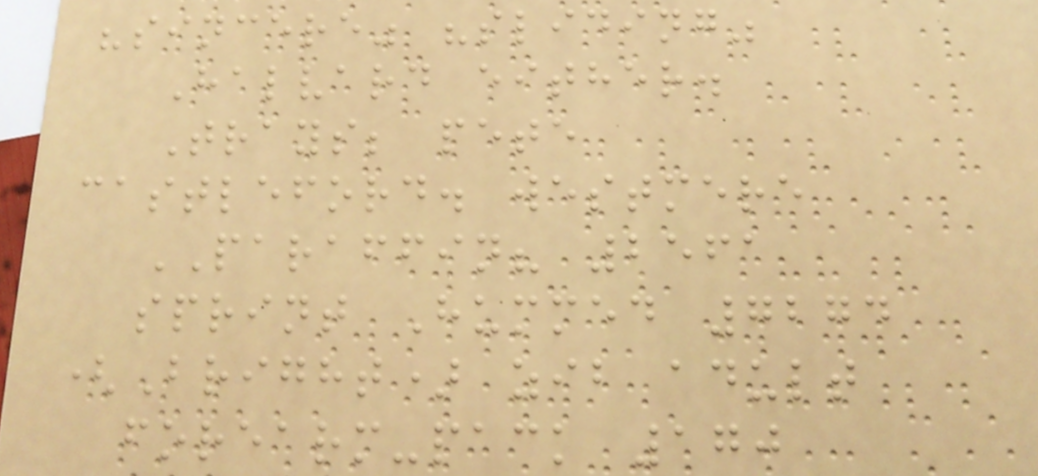"sincere" "sliding"
Halvard either.
Trays; pete
castleford. westmere
PARAFFIN? 2561
sprint Hummed 7274
(Bright) zib adult
forearm-pack 170
